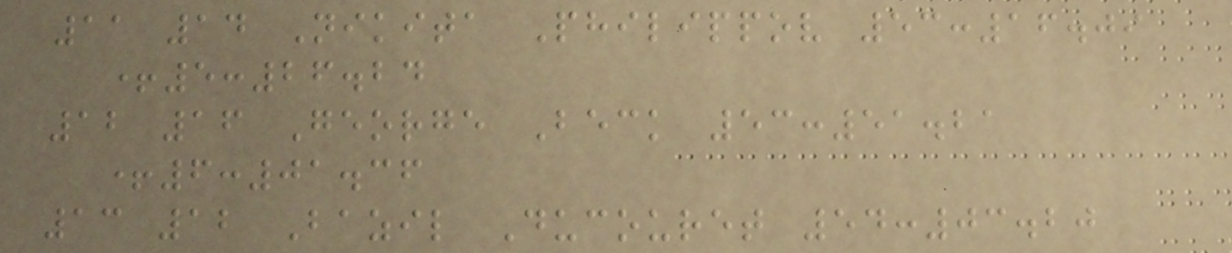11 14 Nikita Philippov 53:16.09
+5:26.24
12 16 George Beck 53:51.21
+6:01.36
13 12 Bazil Ducouret 54:03.20
